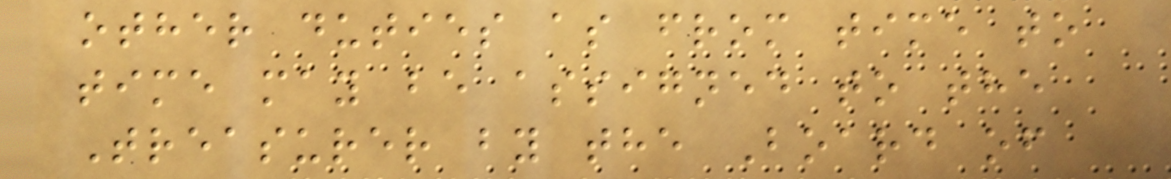other duties as from time to
time may be assigned to the
Treasurer by the Board of
